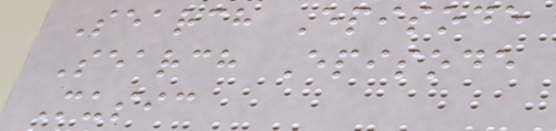Search Episode
Search Episode
Music
